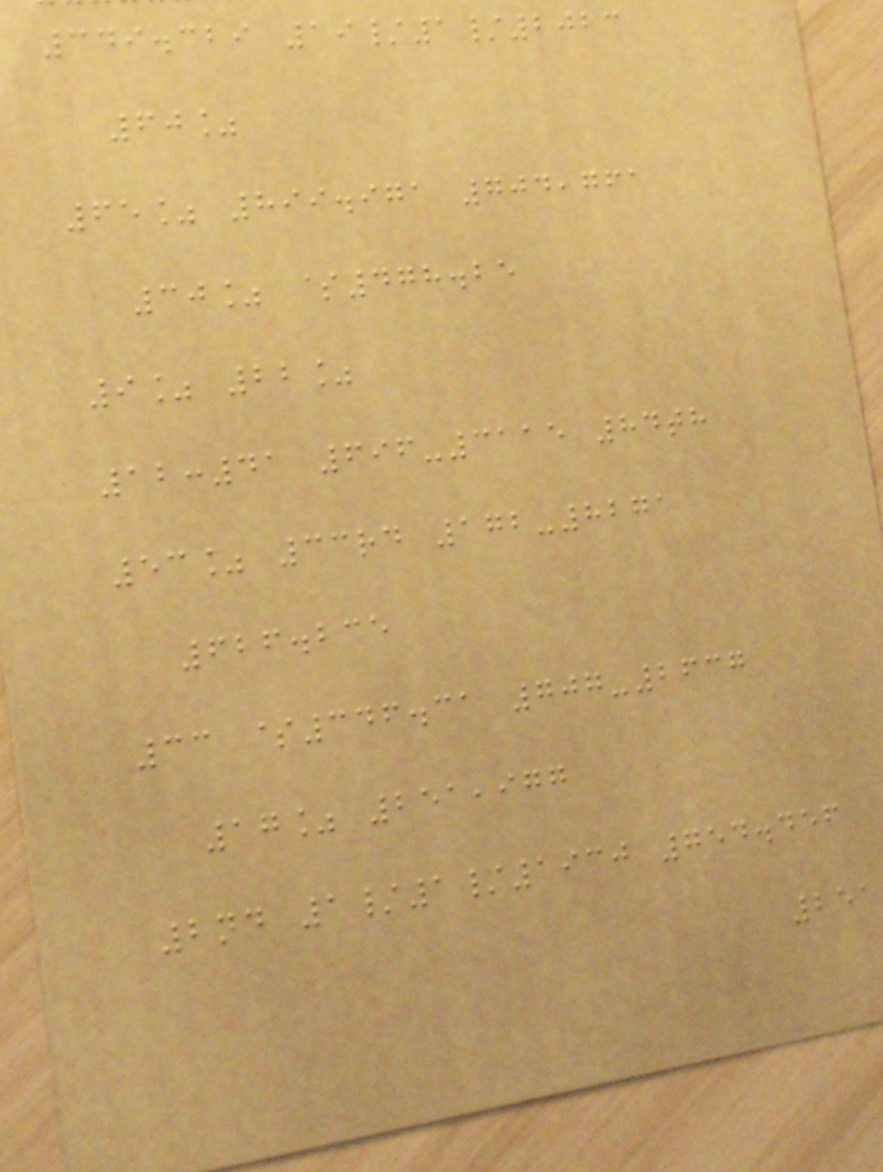349.329 19/1/2023
60%
65% 899.971 704,761
30% $478.25
9% 22%
12:41 696-3115 84th
53% 33rd 172-8271
626.235
33 $346.31 707-2637
17% 251,977
2nd 1/1/1930 754.456
251
